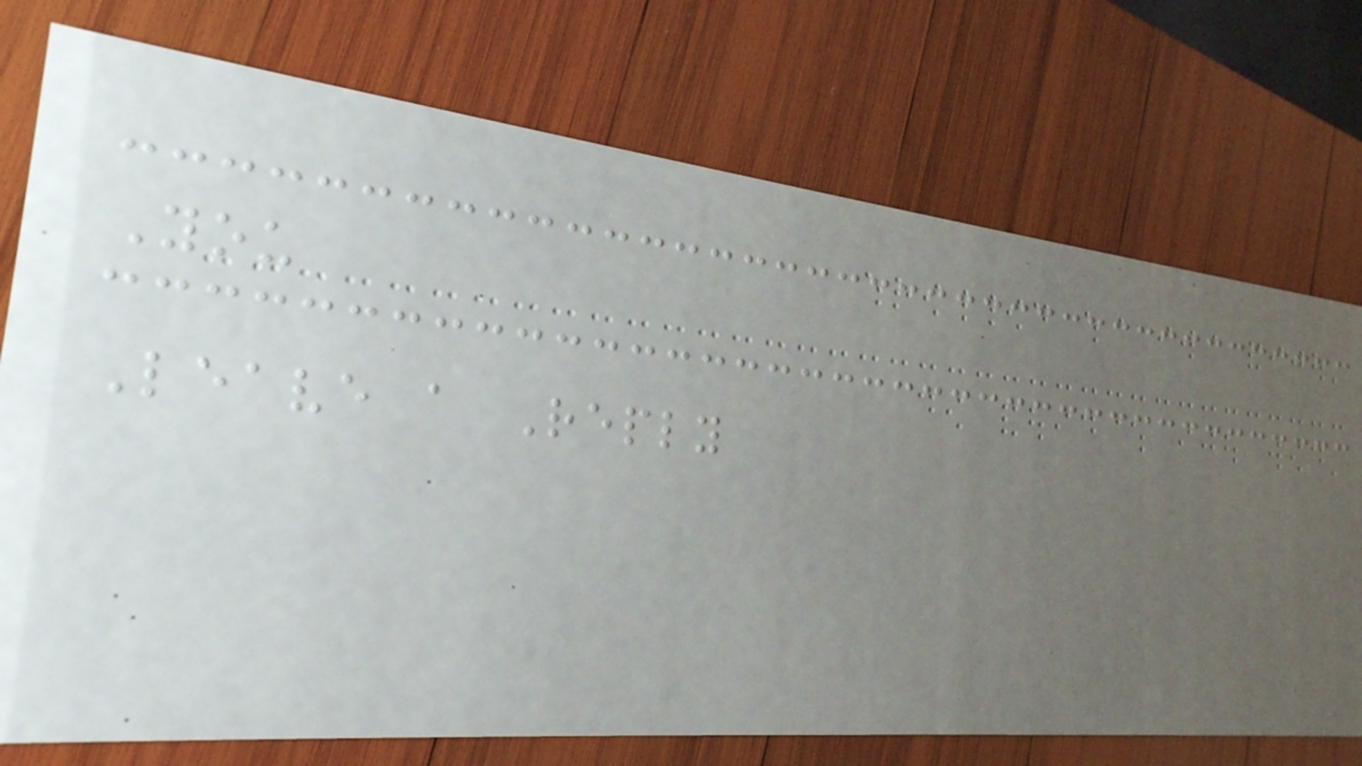You
Leave a Reply
